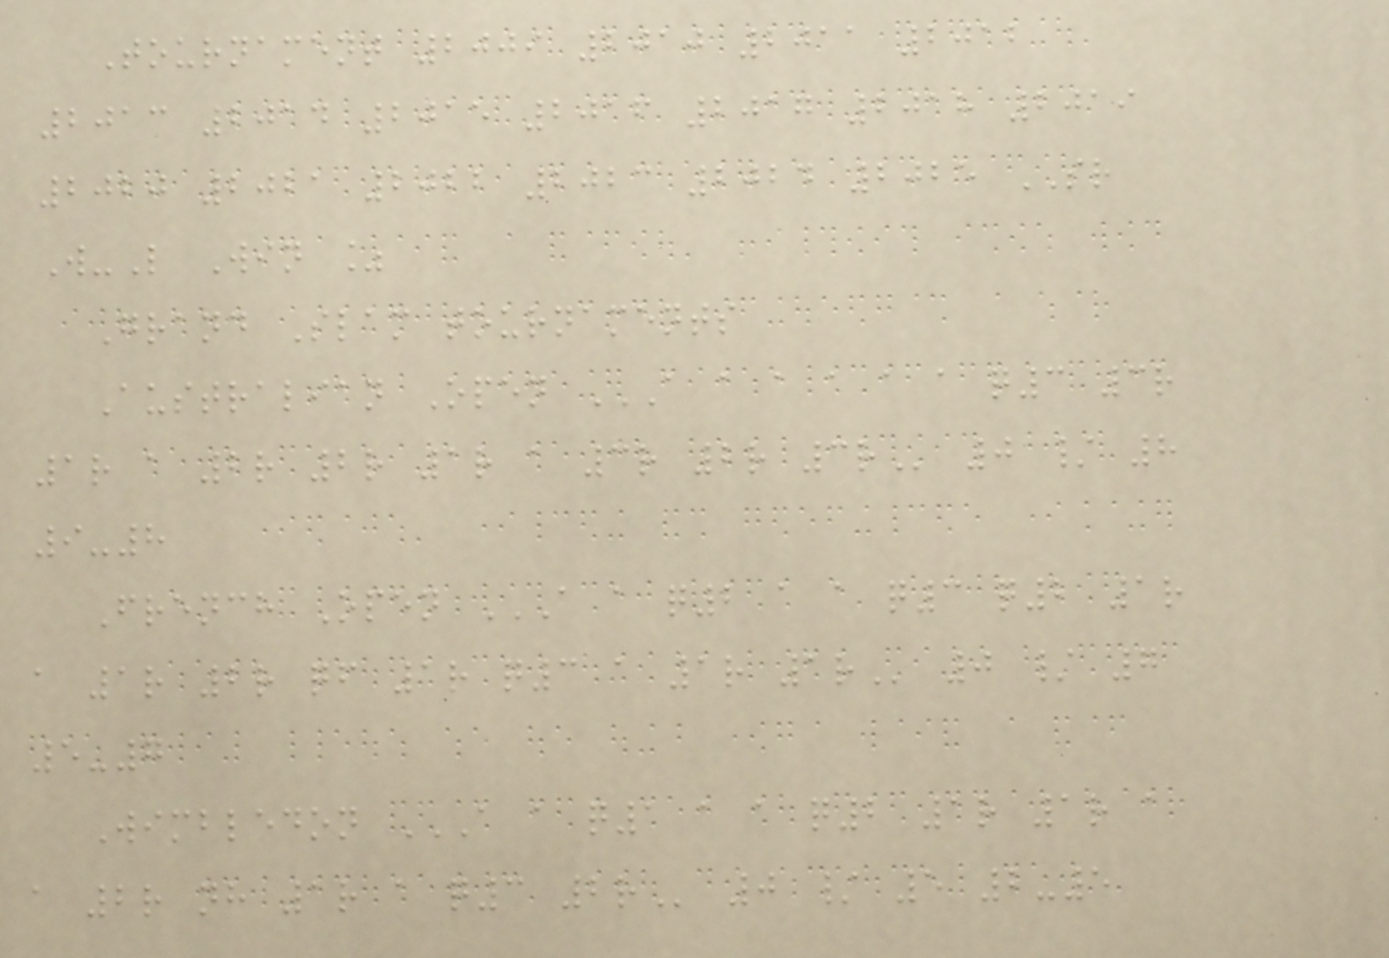Tournament 2009 2010 2011 2012
2013 2014 2015 2016 2017 2018 2019
2020 2021 2022 2023 2024 2025 SR
W-L Win %
Grand Slam tournaments
Australian Open A A A A A A Q3 3R
1R A 2R 2R 1R A 3R 2R 3R 0 / 8
9-8
French Open A A Q2 A A Q3 Q2 1R
A 1R 2R QF 1R Q3 A 1R 1R 0 / 7
5-7
Wimbledon A A Q1 A A Q2 1R 1R A
A 2R NH 1R A Q3 2R 0 / 5 2-5
